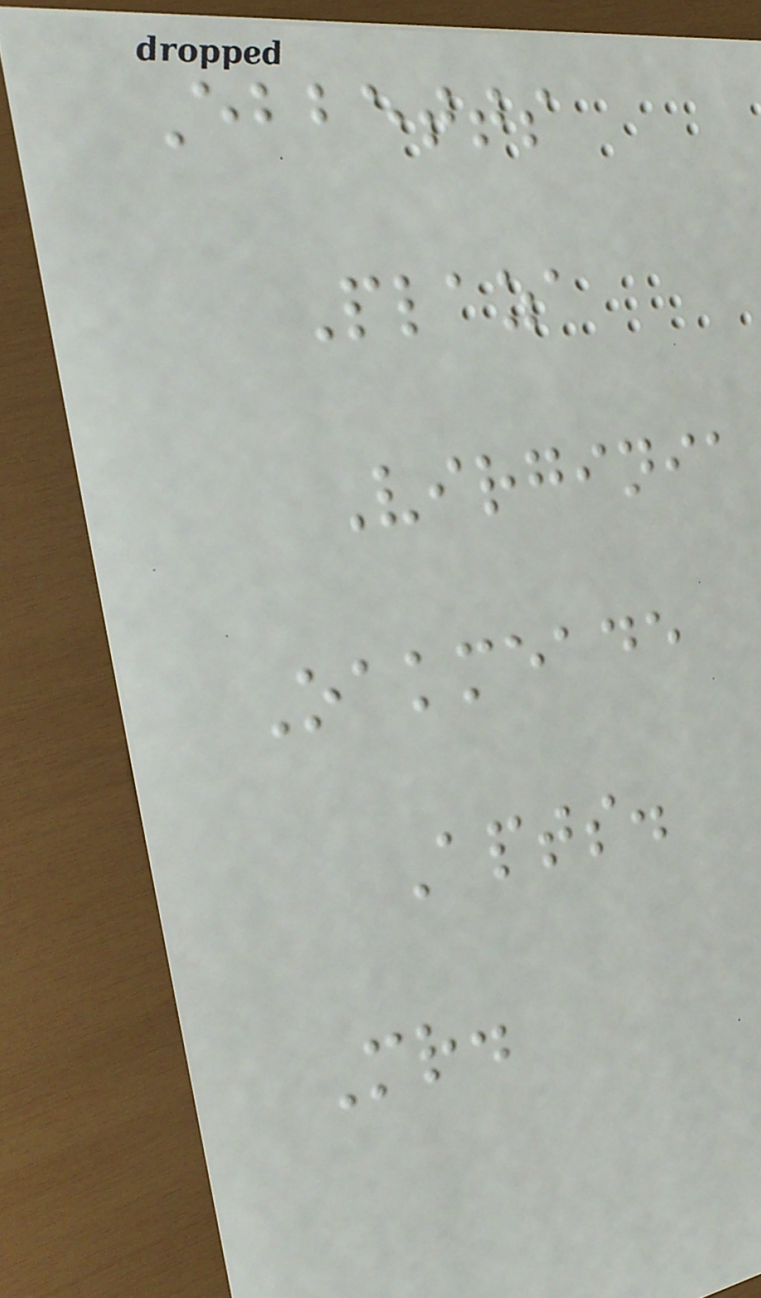Ebbetts
Plaza
Virginia
Oakmeade
Apts.
Mr.
